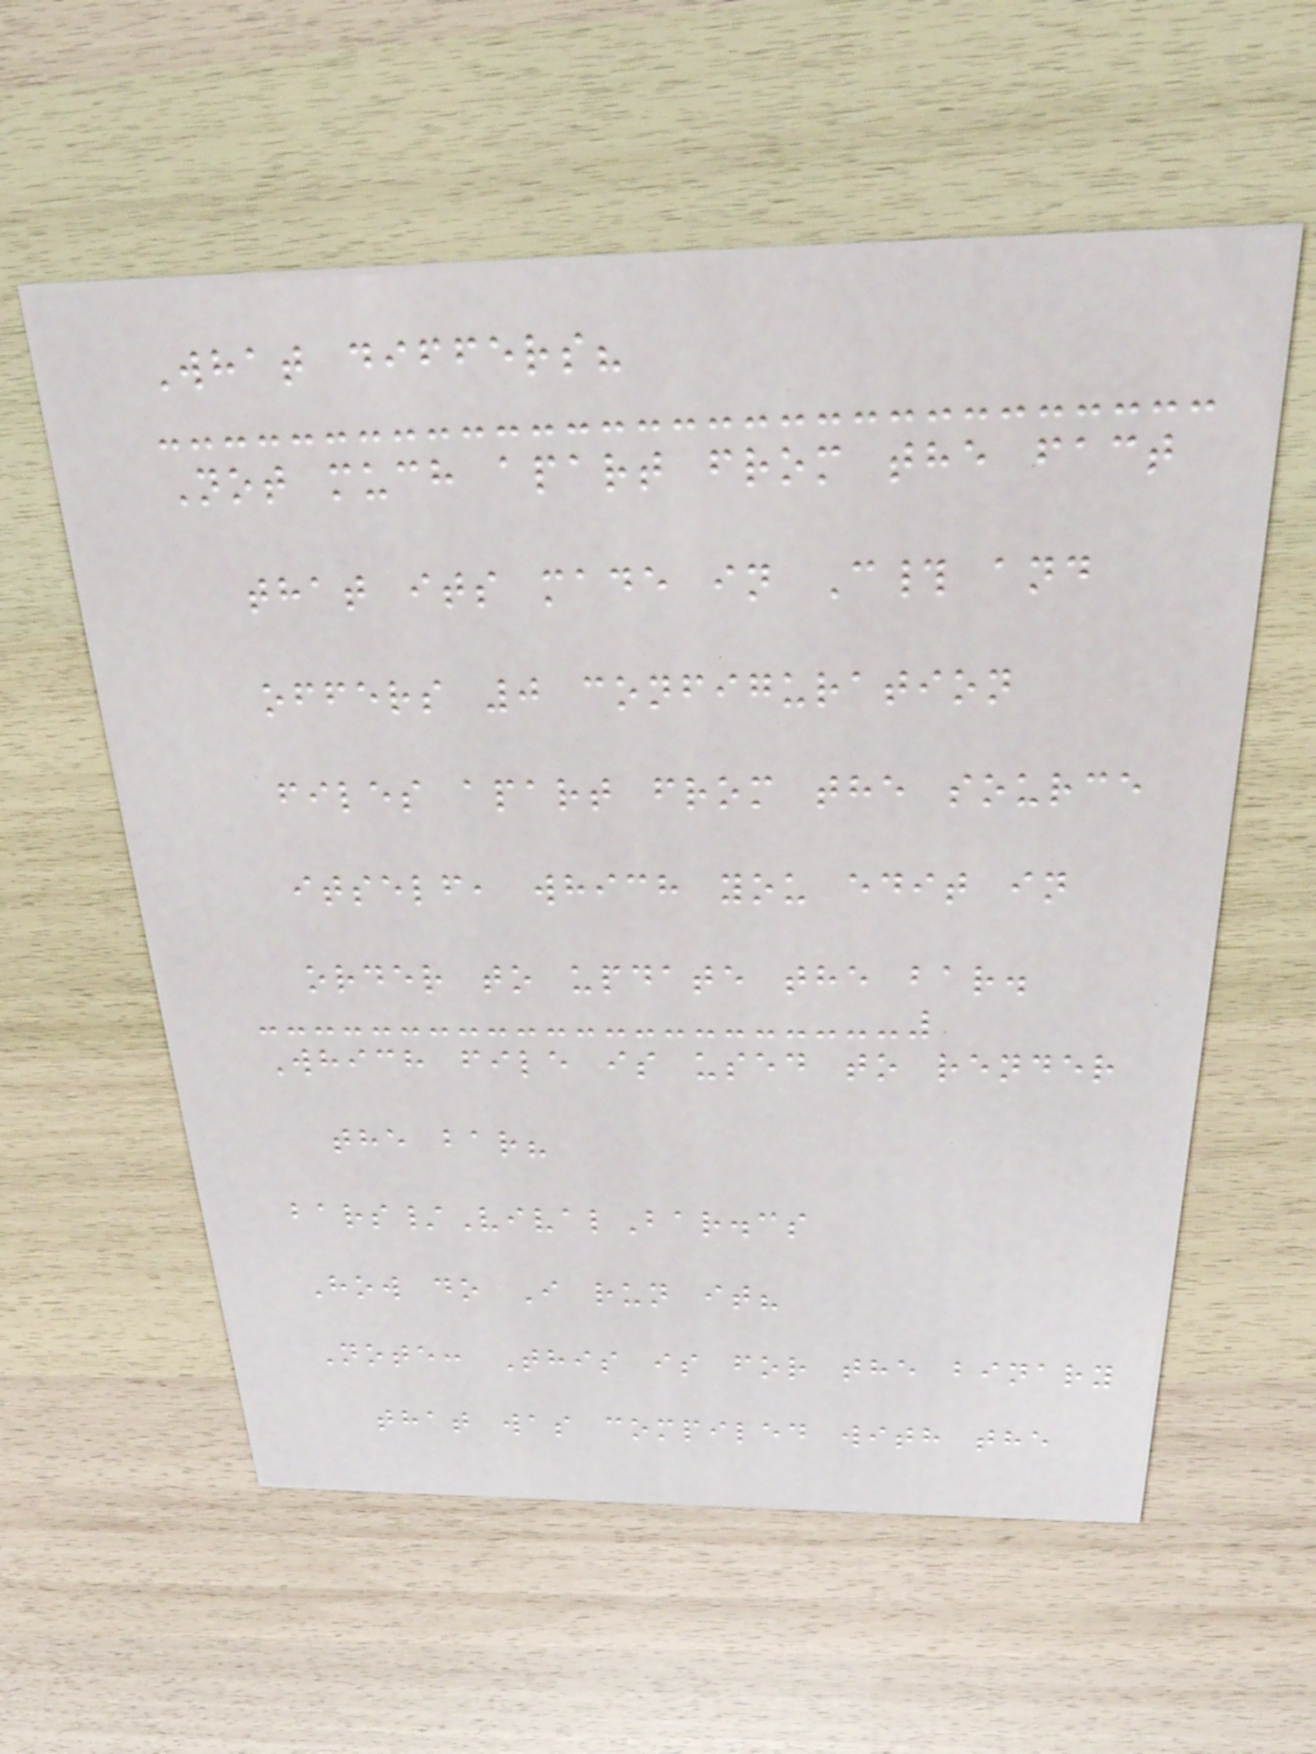What differs?
Not much apart from the fact
that its made in C# and
offers 0 configuration
files apart from the source
itself, which you edit in
order to update the bar.
Which file is used to render
the bar?
bars/VivalBar.cs
How do I run it?
Note: This is for the binary
that was compiled with the
